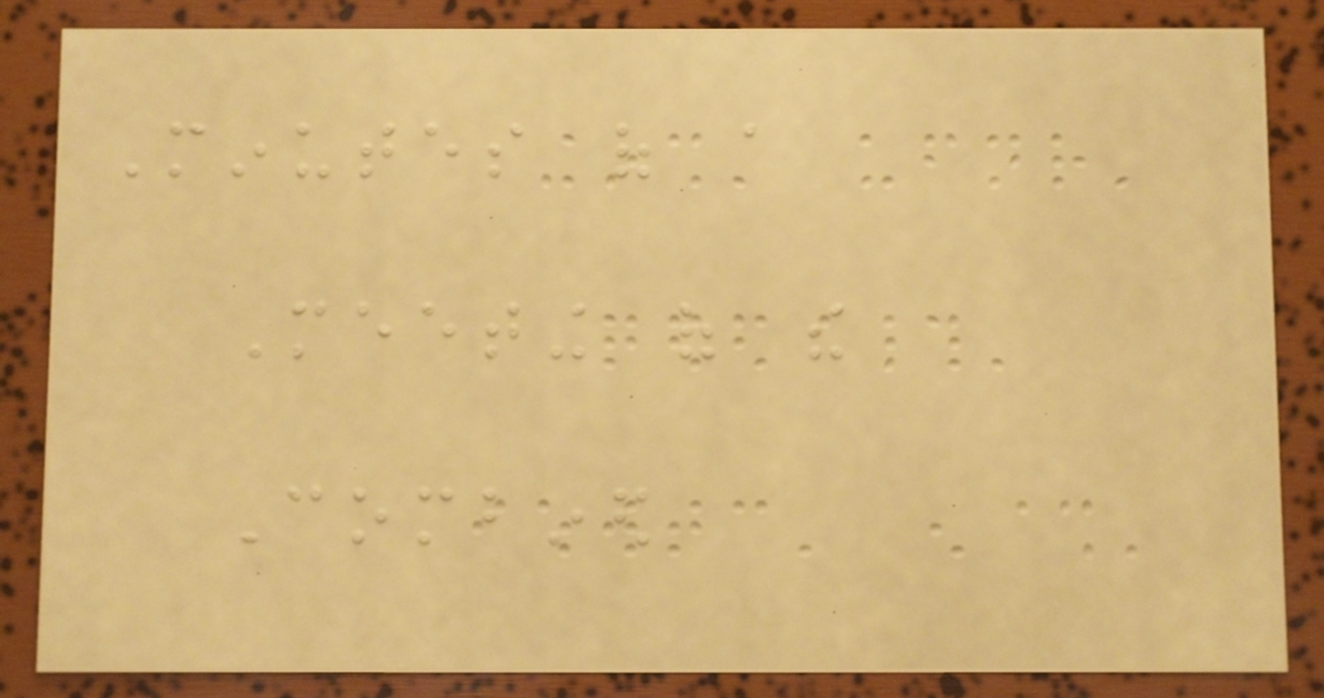Minutes of a
Meeting of the
Combined
